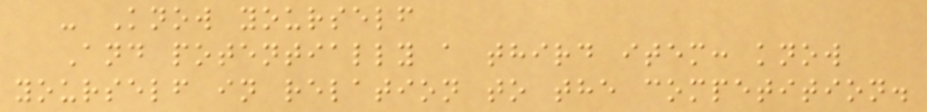- Know yourself
And potentially a third item: know
yourself in relation to the competition.
